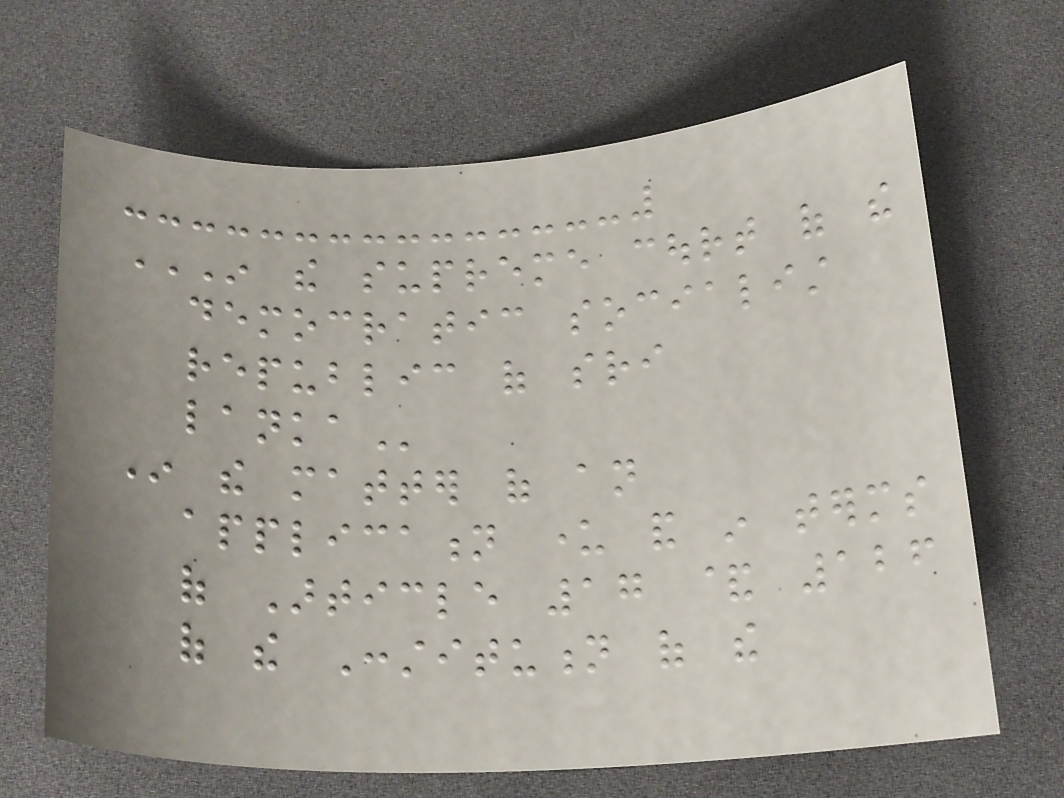IN THE SUPREME COURT OF THE
DEMOCRATIC SOCIALIST
REPUBLIC OF SRI
LANKA
In the matter of an
application under and in terms
of Article 17 & 126
of the Constitution of the
